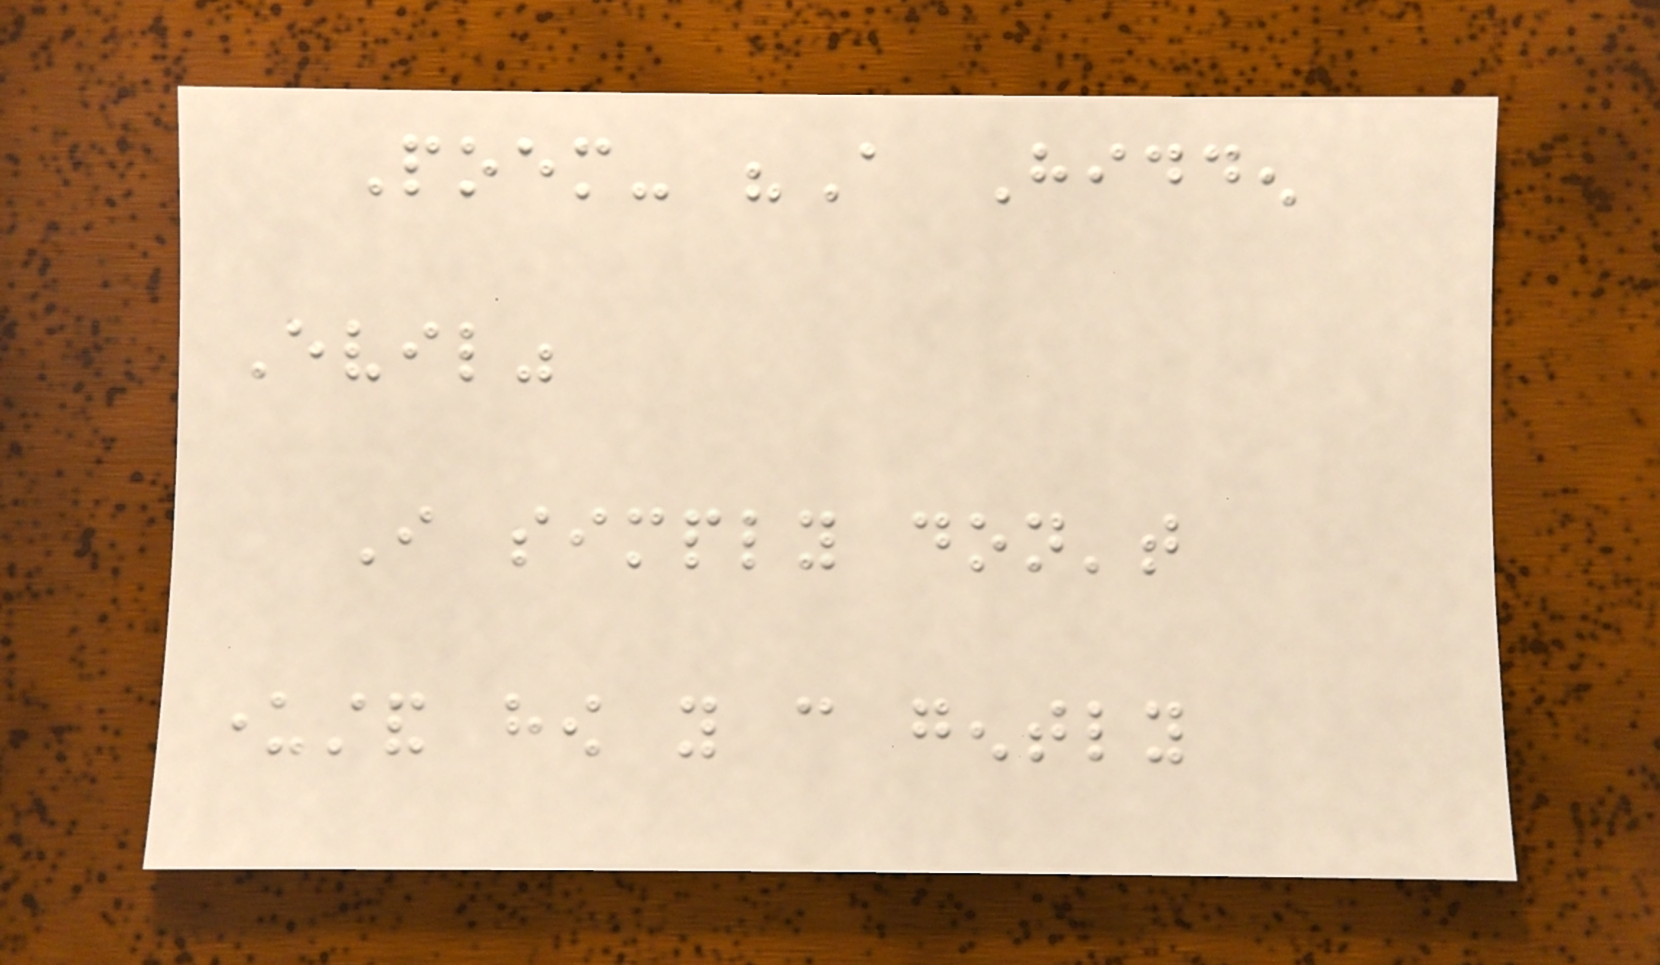Poem- "A Hidden
Evil"
I simply don't
understand how you can gently
